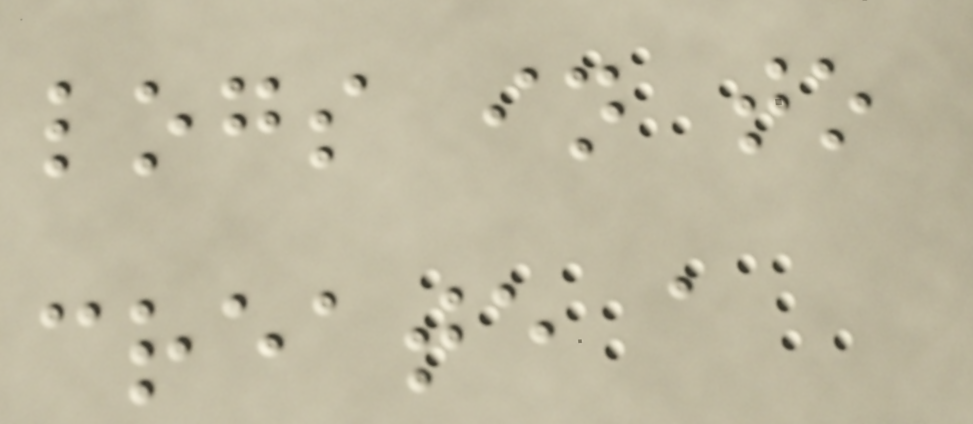logs in to
create a
